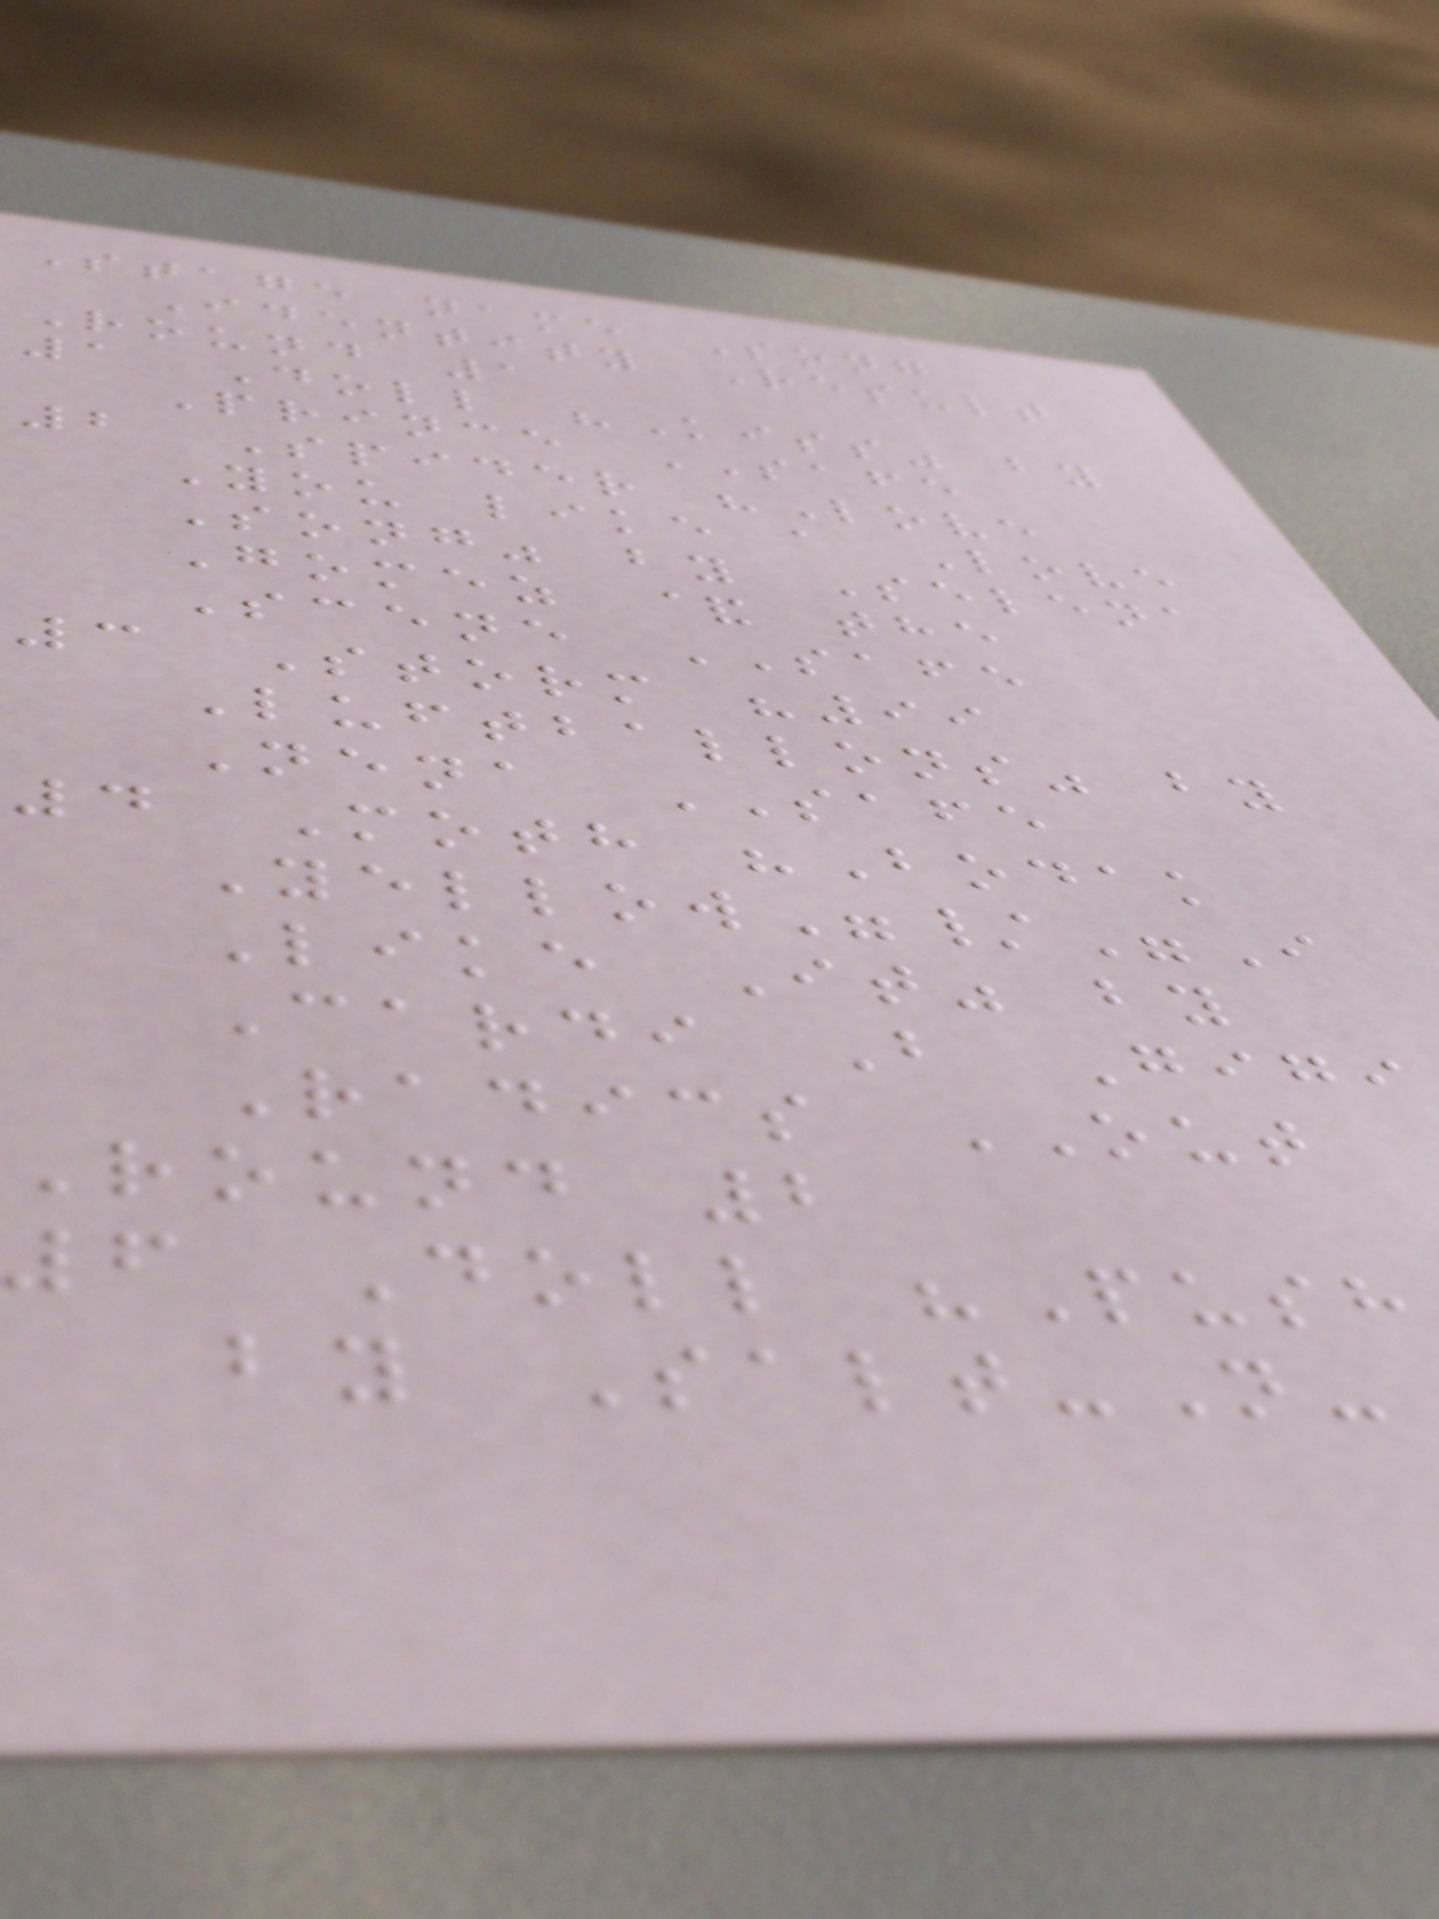Stage name Song
Identity Result
Round 1
1 Doll "Kiss" by
Prince SAFE
2 Spider "Love
You like a Love
Song" by Selena
Gomez & the
Scene SAFE
3 Storm "99
Luftballons" by
Nena SAFE
4 Moth "Bodak
Yellow"/"I
Like It" by
Cardi B Gigi
Radics OUT
Round 2
6 Doll "Push
by Salt-N-
